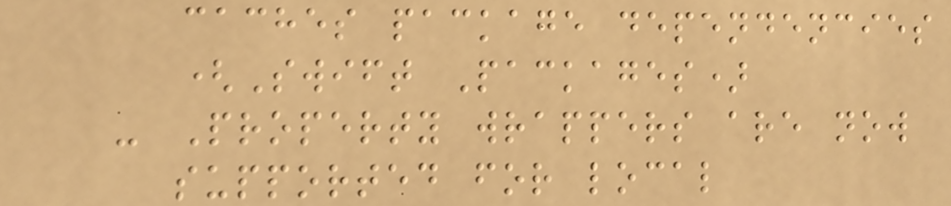caches package dependencies
(Swift Packages)
- Property wrappers are now
supported for local
